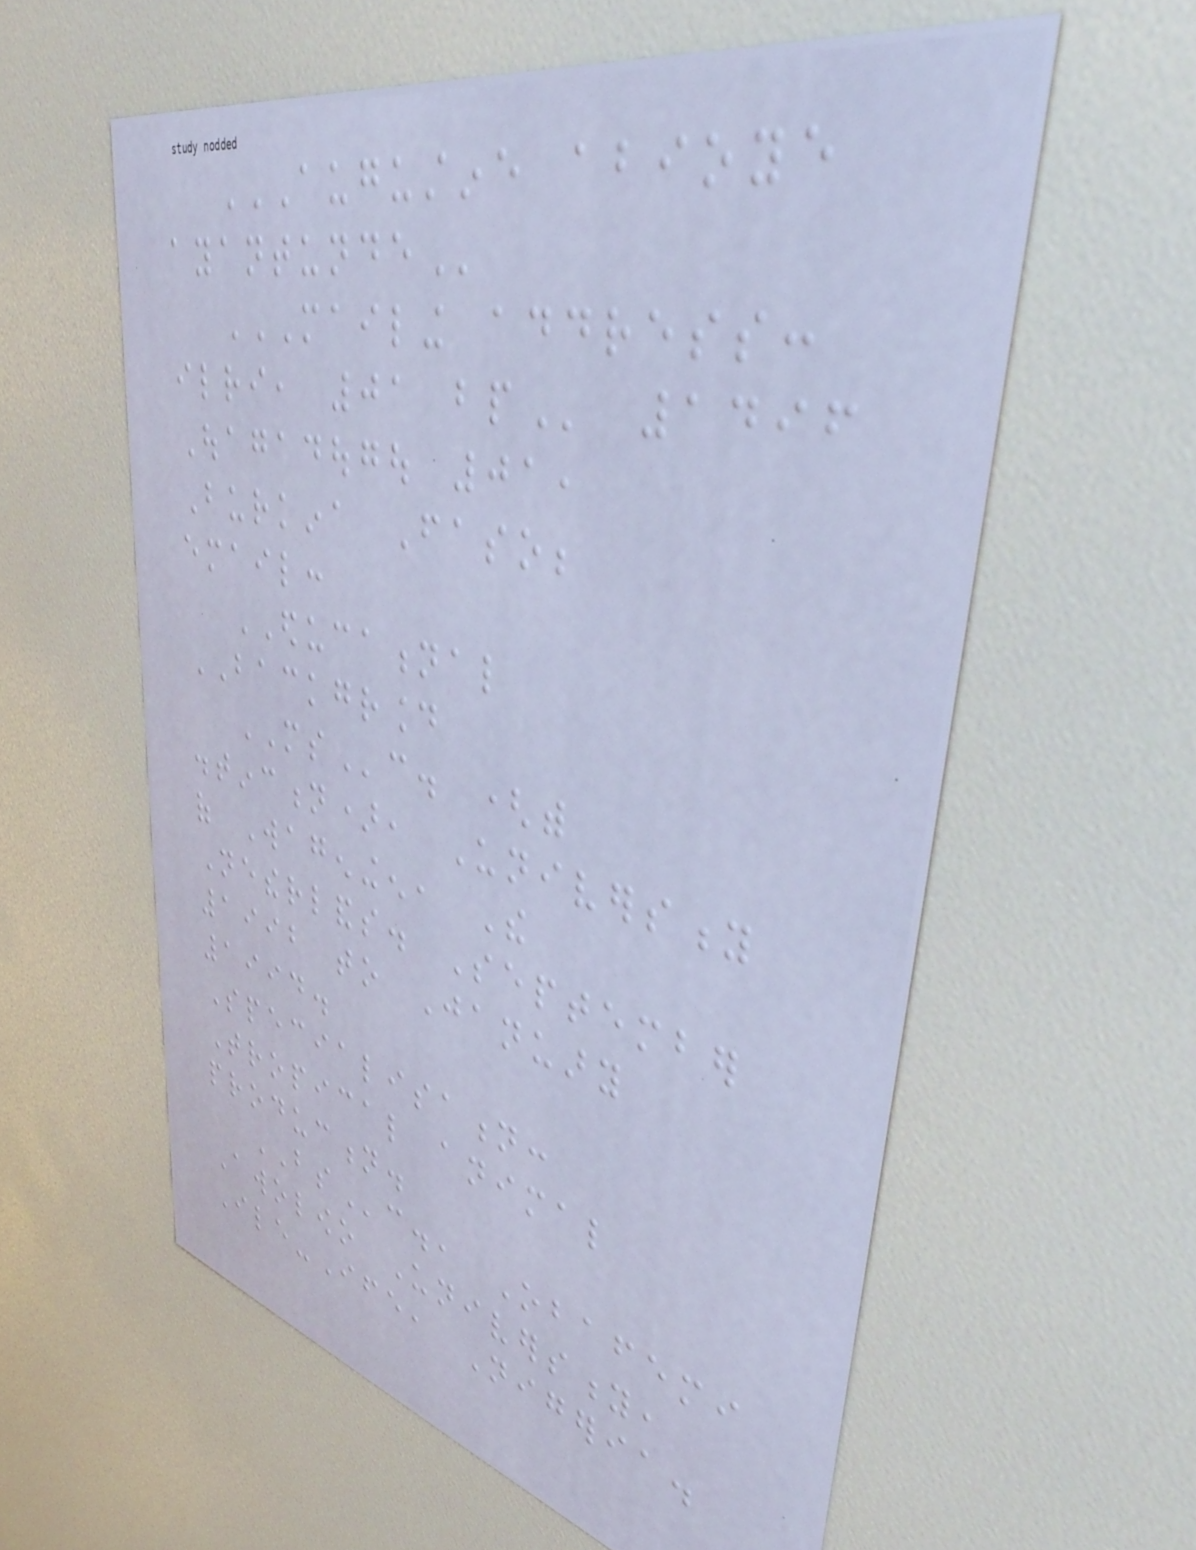AUGUSTINE ABIOYE
AYANTUNDE
MAILING ADDRESS:
ILRI, 01 BP 1496
Ouagadougou 01,
Burkina Faso;
email:
EDUCATIONAL
BACKGROUND
MSc. (with
distinction), University
of Wageningen, The
Netherlands. September
1992 to January
1994.
Specialisation:
Tropical animal
production.
BSc., Obafemi
Awolowo University,
Ile-Ife, Nigeria.
